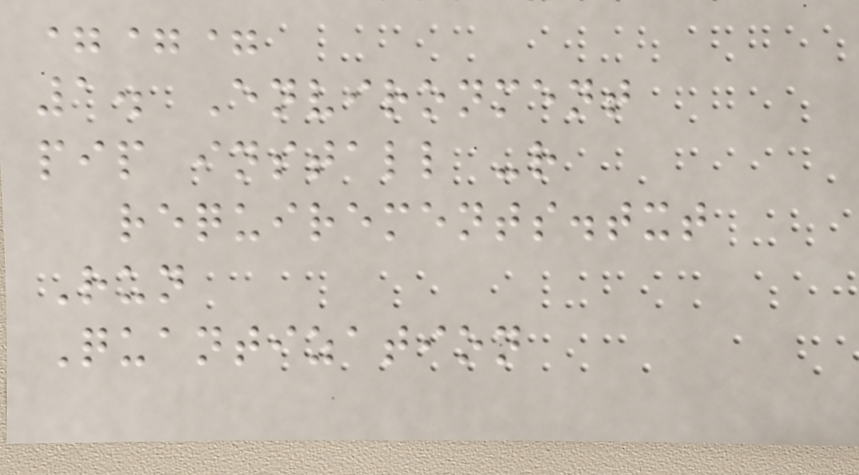===
1. Environment
pip install -r
requirements.txt
Run
Quantization
